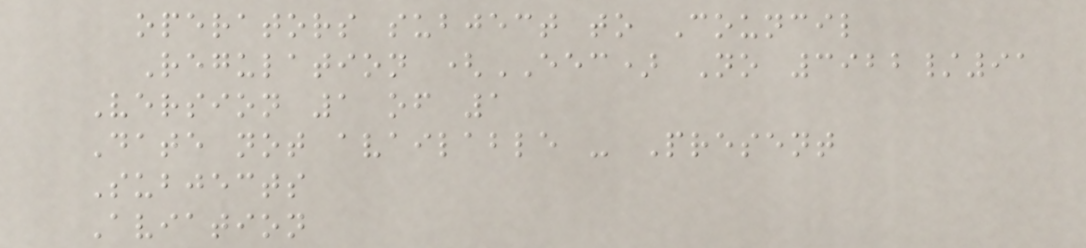operators subject to Council
Regulation (EEC) No 3922/91
Version 1 of 1
Date not available - Present
Subjects
Aviation
